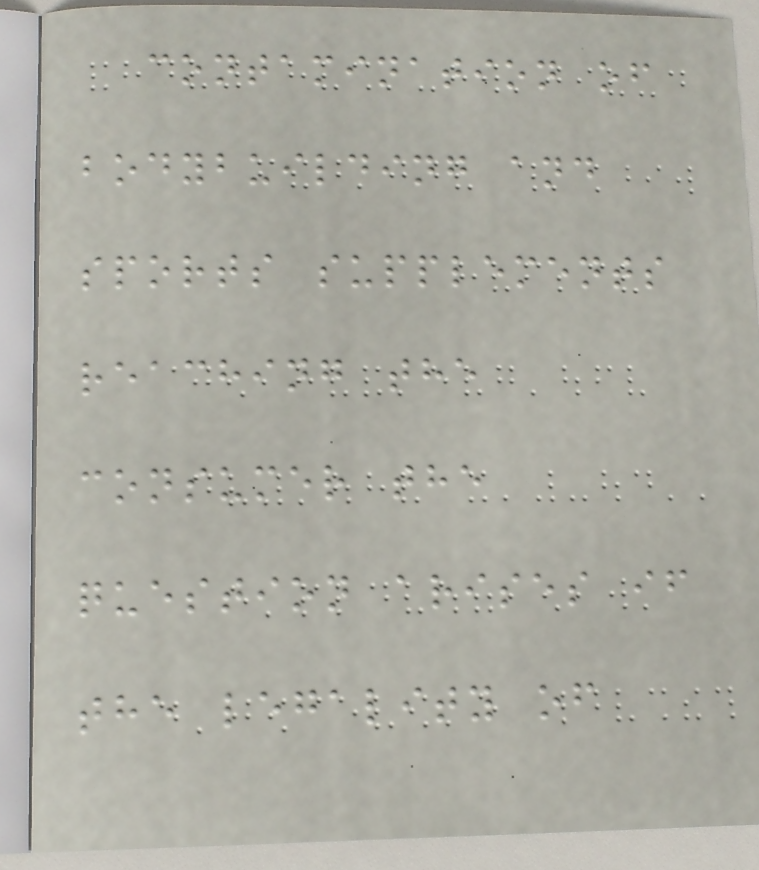contamination of
bodybuilding and
sports supplements
reaching the
consumer the
question arises if
the legality of
